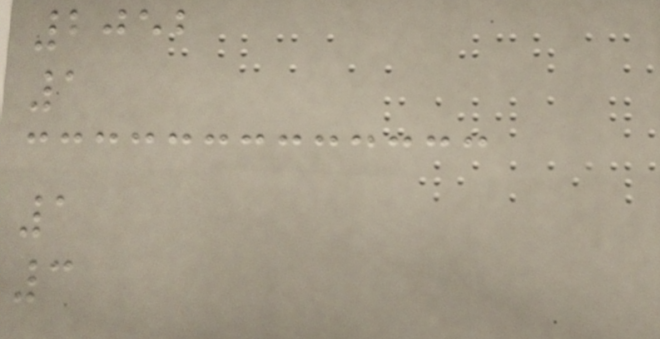2052
1
1
3
